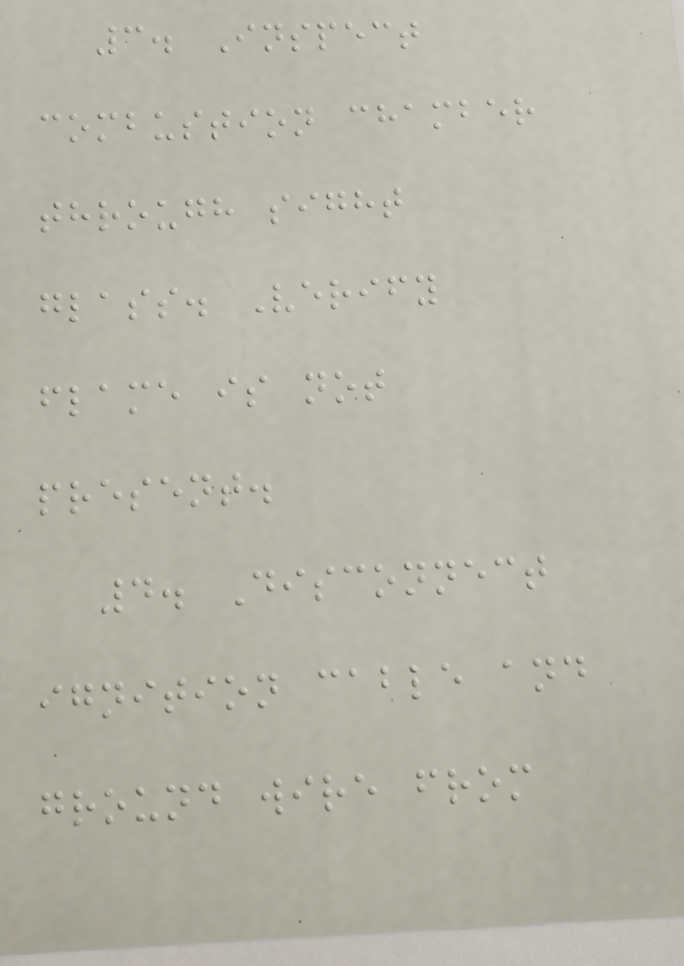3. Inspect
combustion chamber
through sight
glass. Verify
flame is not
present.
4. Disconnect
ignition cable and
ground wire from
